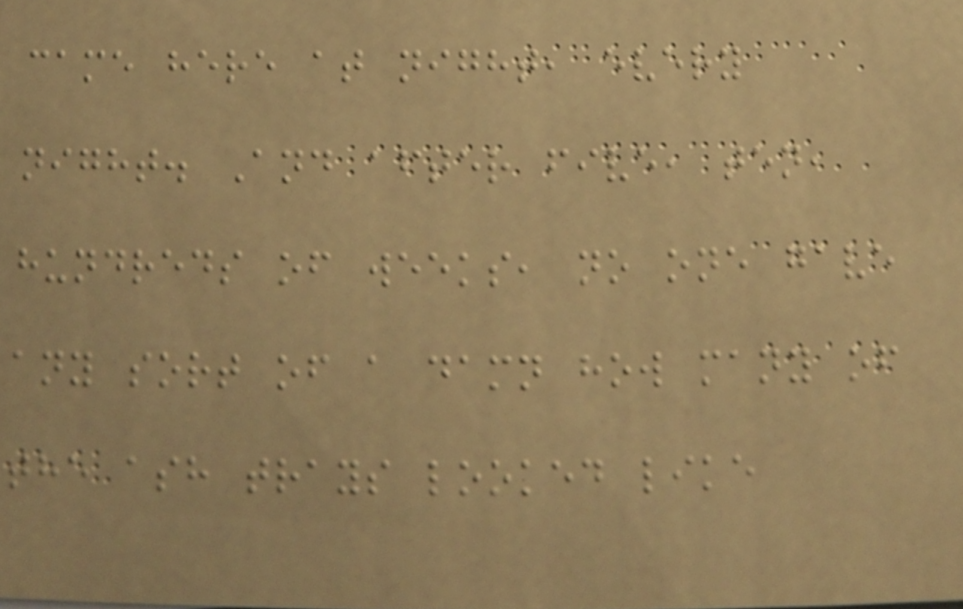came here at night, every
night. And after five, ten,
hundreds of weeks, no one gave
any sort of a damn how many of
the ash trays looked like
